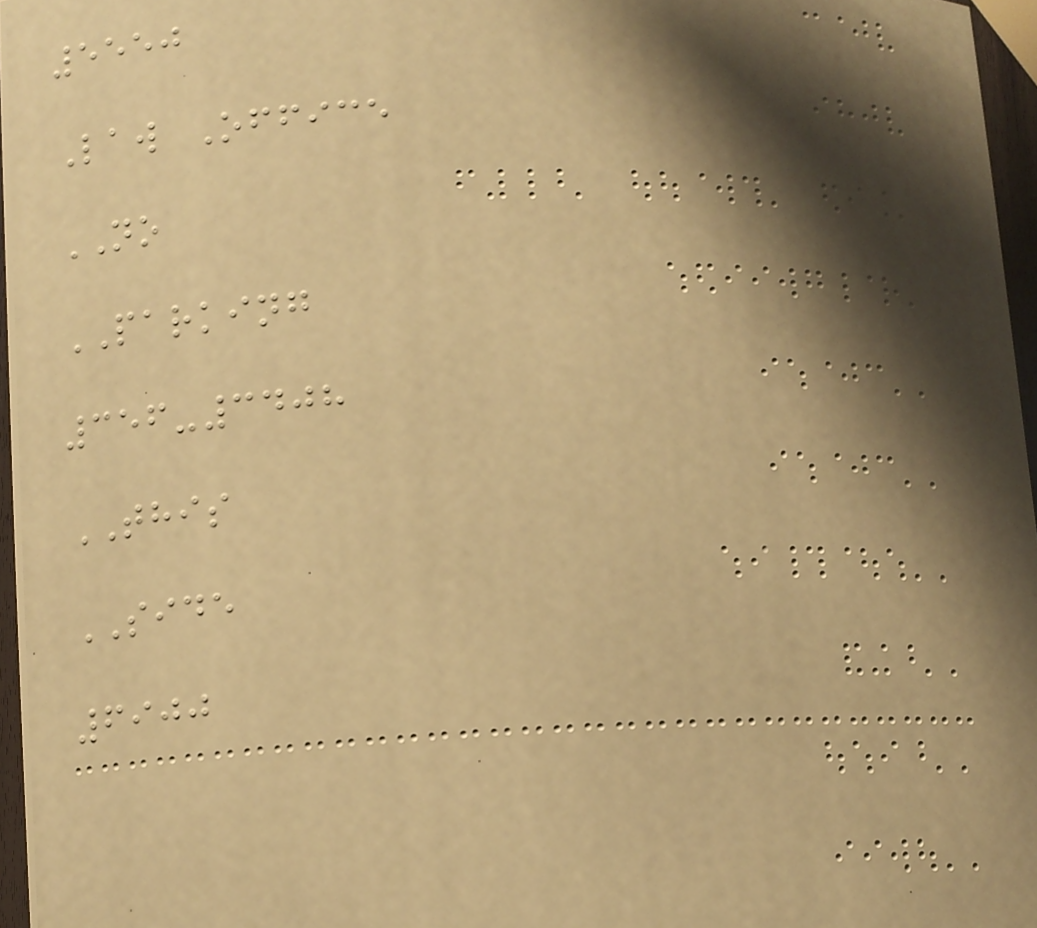5550
Law Office
NO
PARKING
356-3408
THIS
SIDE
6900
